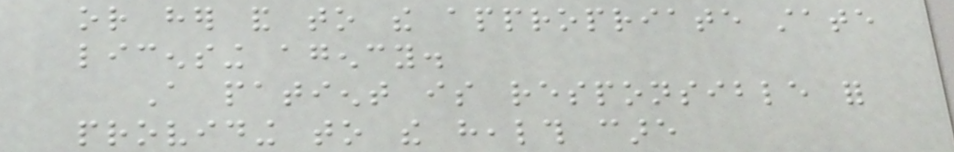or her and to the appropriate state
licensing agency.
A patient is responsible for
providing to the health care
